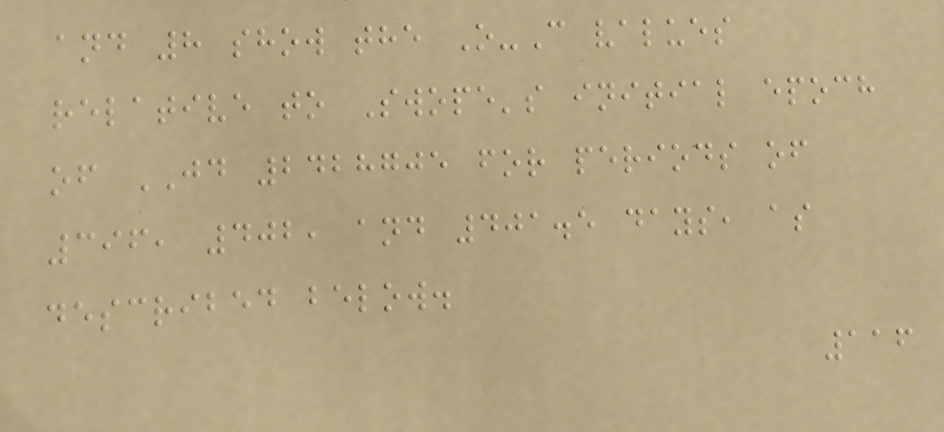and 8 show the O-C values
relative to Swope's initial epoch
of JD 2428705 for periods of
396, 402, and 401.5 days, as
described below.
116
